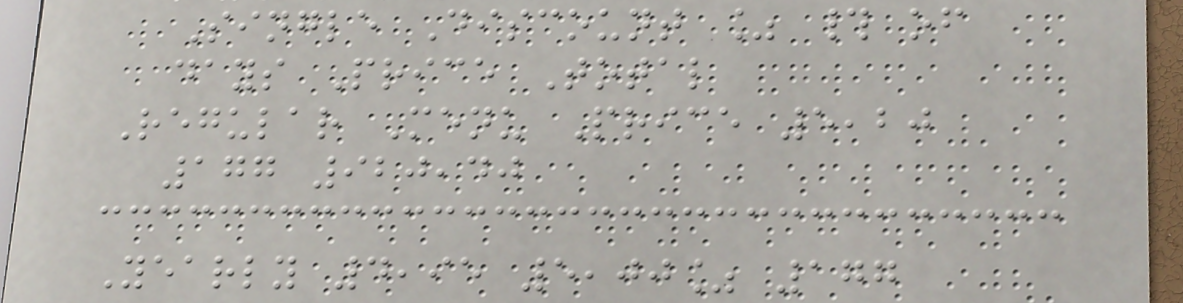Single Discount % # of
days Price Total
Regular Menu Price 5,20
177 920,40
Yearly 4,95 5,00% 177
